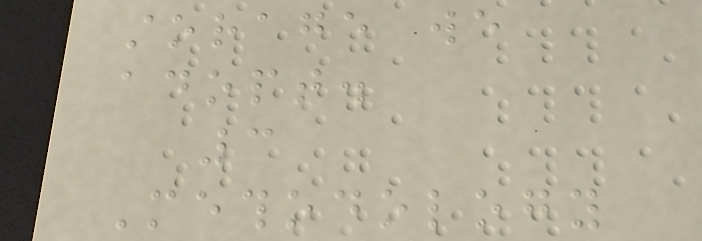storage we
adopt.
3
Methodology
